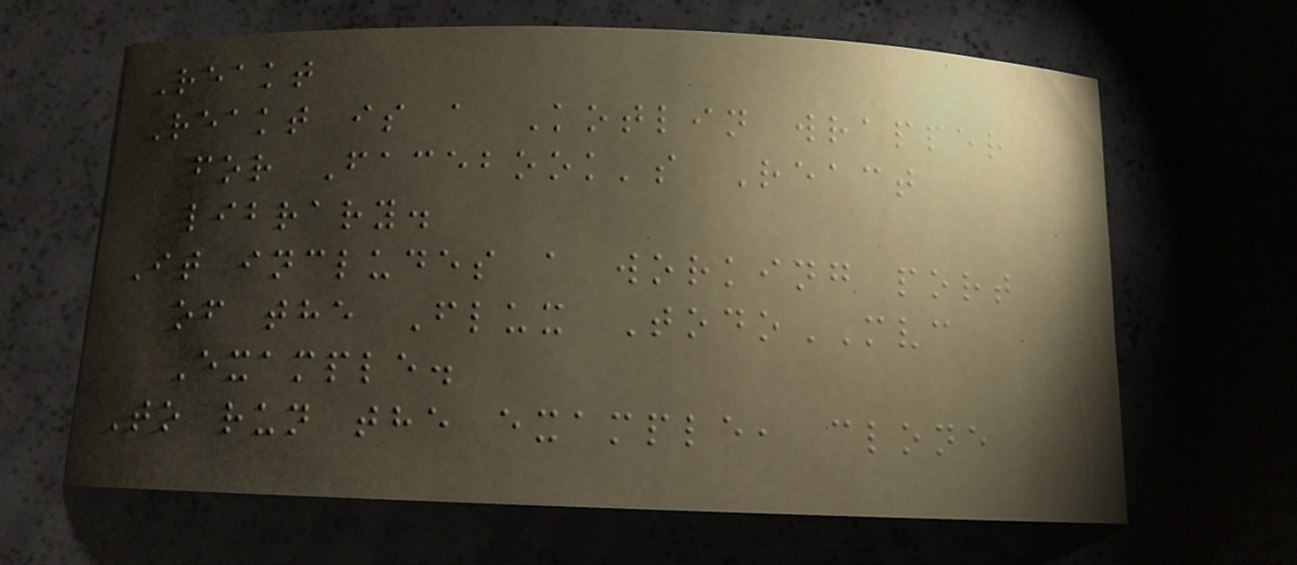Reakt
Reakt is a Kotlin wrapper
for Facebook's React
library.
It includes a working port
of the Flux TodoMVC
Example.
To run the example, clone
